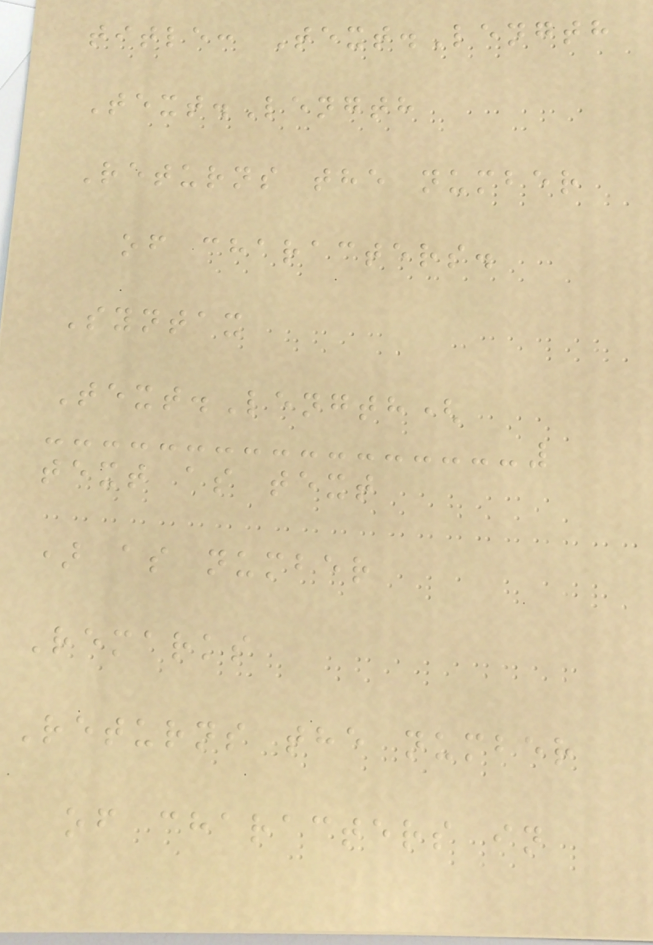title: Text.Length
Text.Length
Returns the number
of characters.
Syntax
Text.Length(
text as text
) as number
Remarks
Returns the number
of characters in
